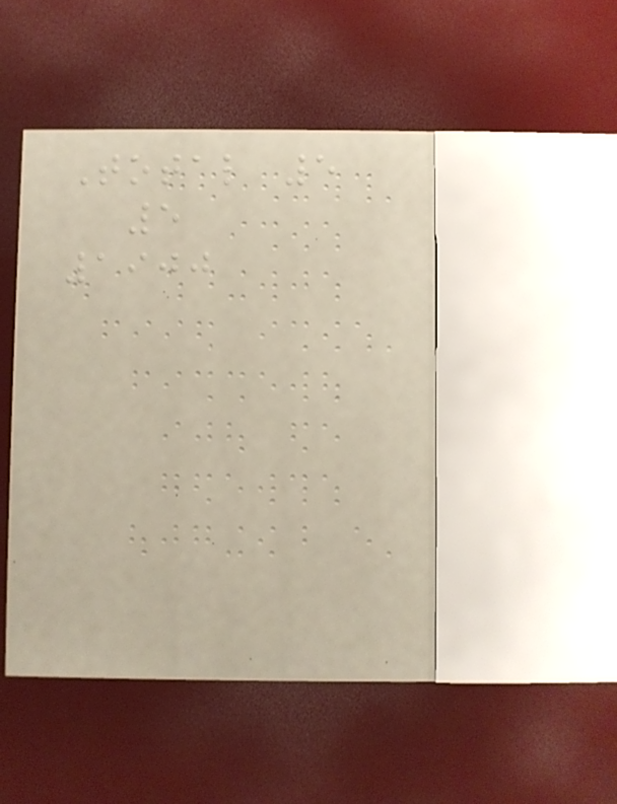Total 5
5
1900
